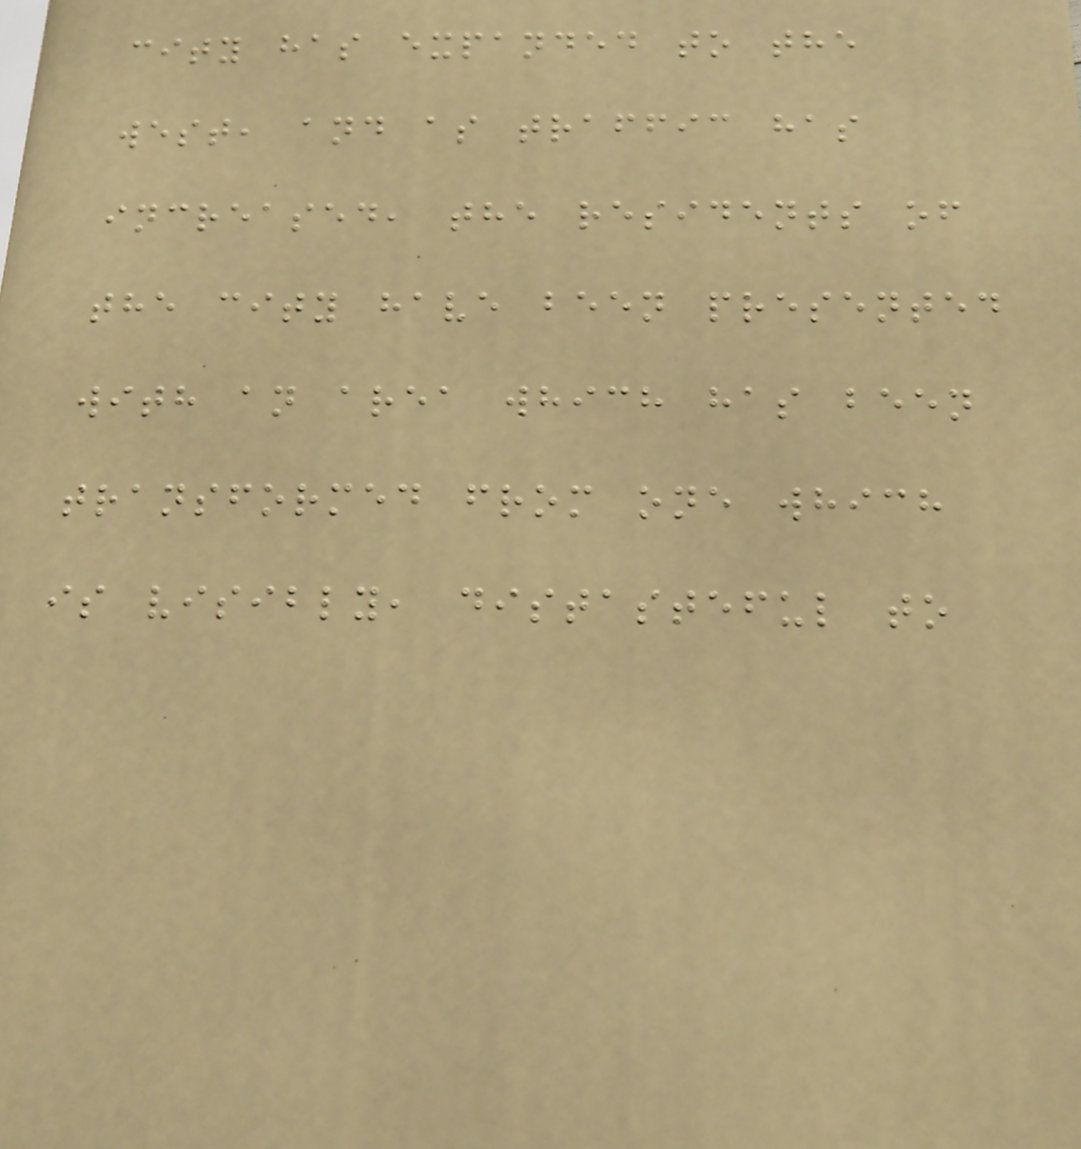city has expanded to the
west, and as traffic has
increased, the residents of
the city have been presented
with an area which has been
transformed from one which
is visibly, distasteful to
